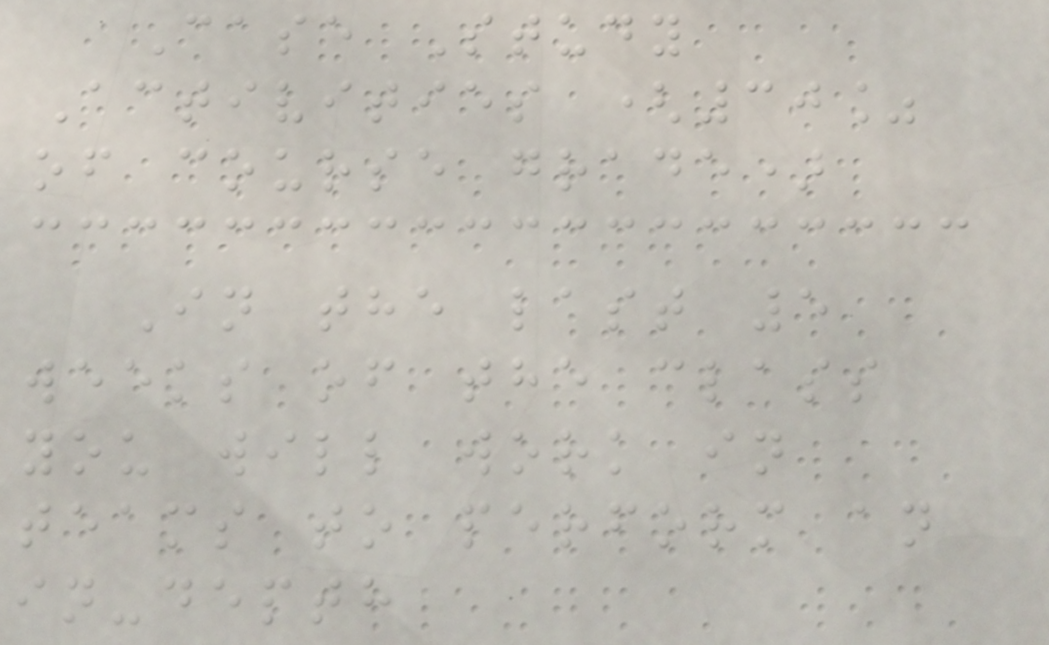Case Study
Activities (30%
of course grade)
In the last 5
weeks of the class
you will work in
teams to perform an
in-depth
